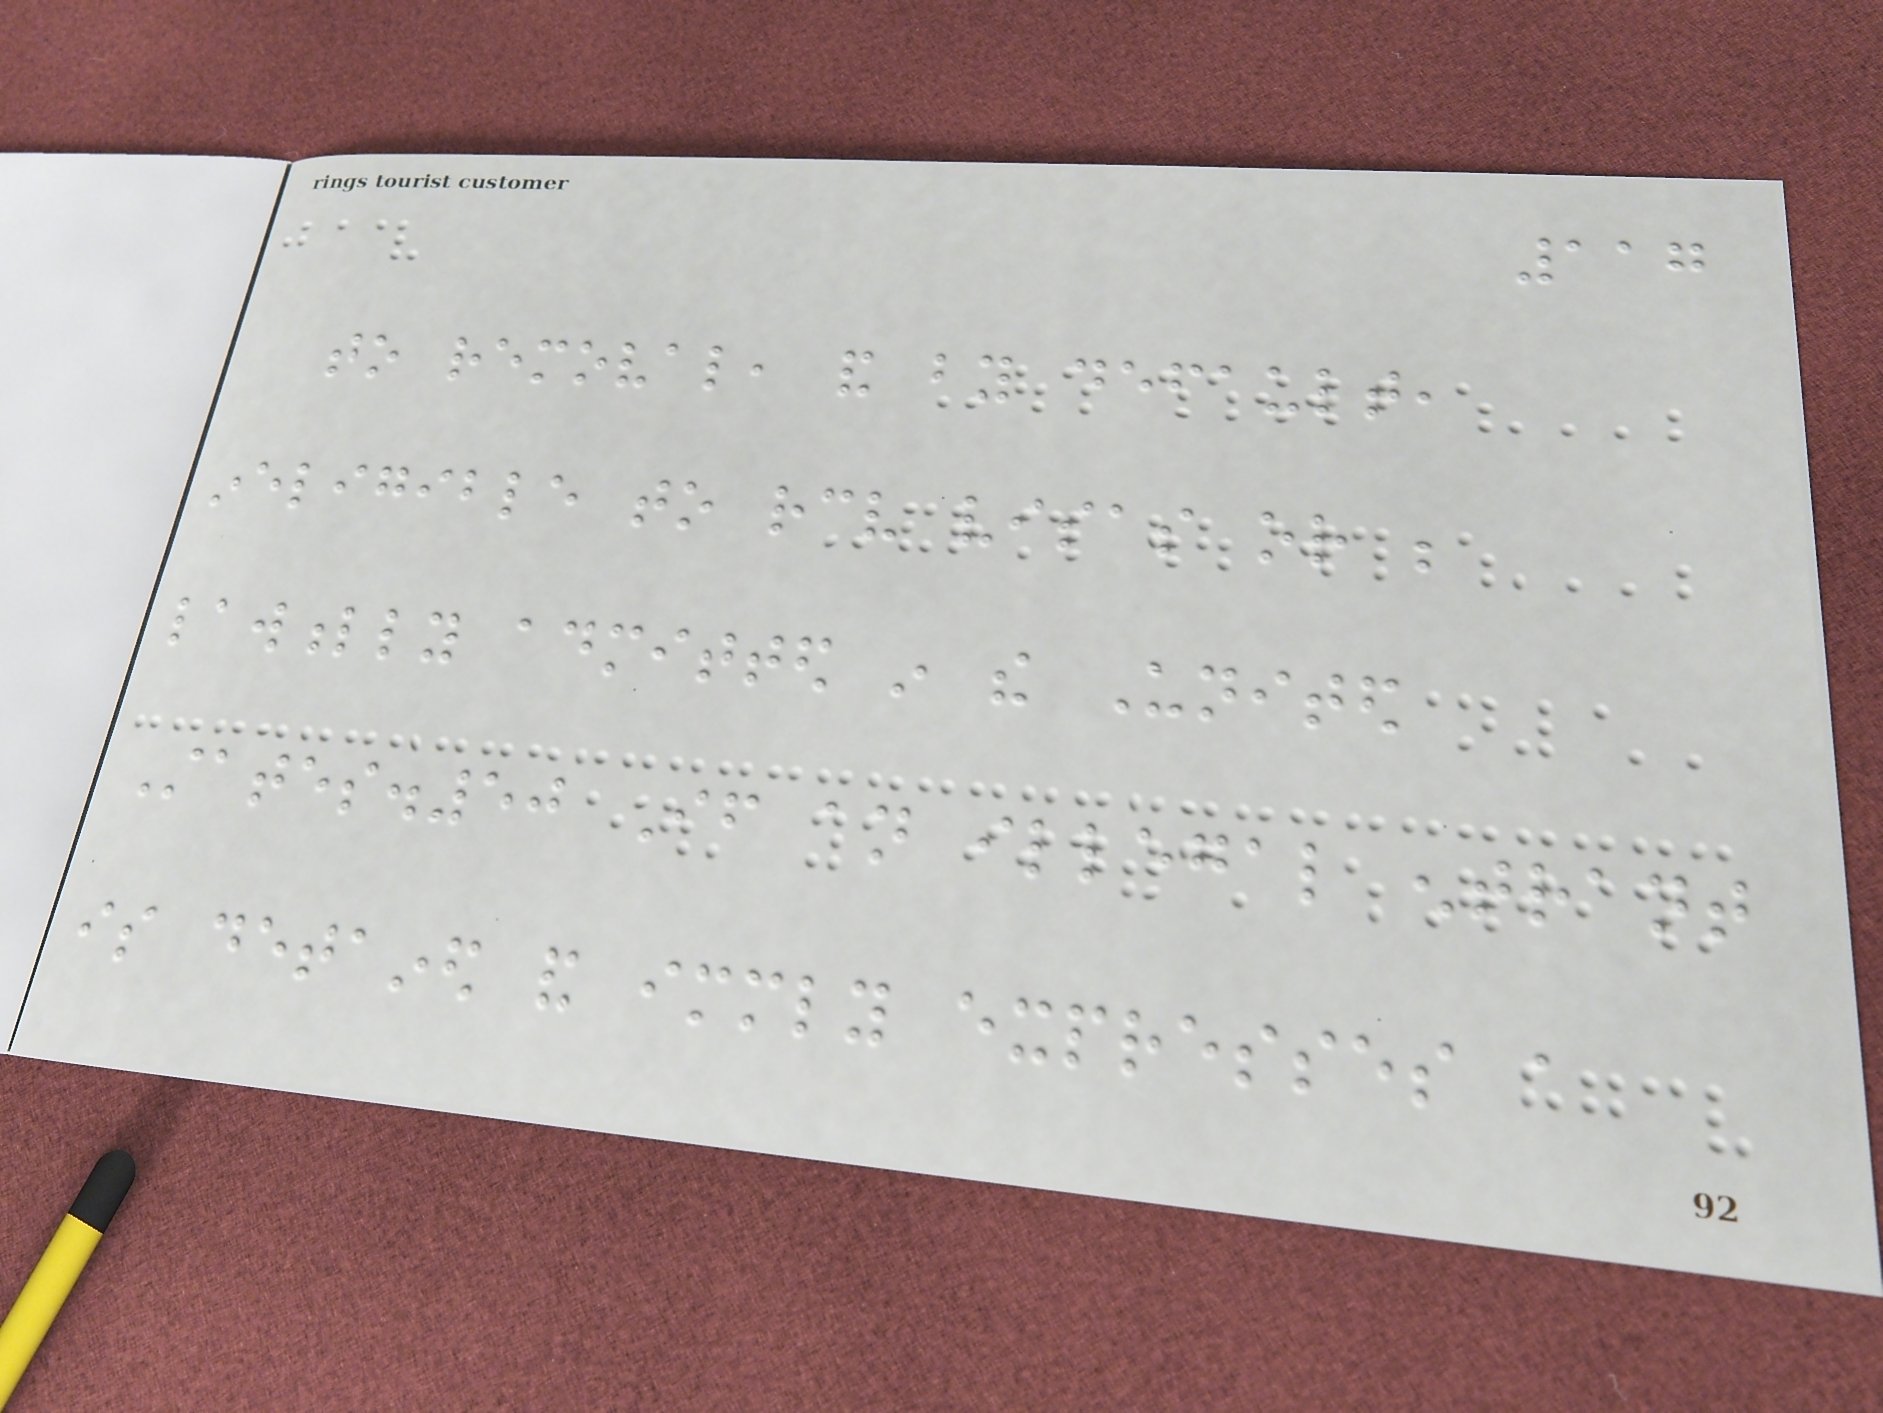117
to removal, and by default,
ineligible to receive visas or be
lawfully admitted in the United
States.50 If an illegal entrant
is detained and immediately expresses a
